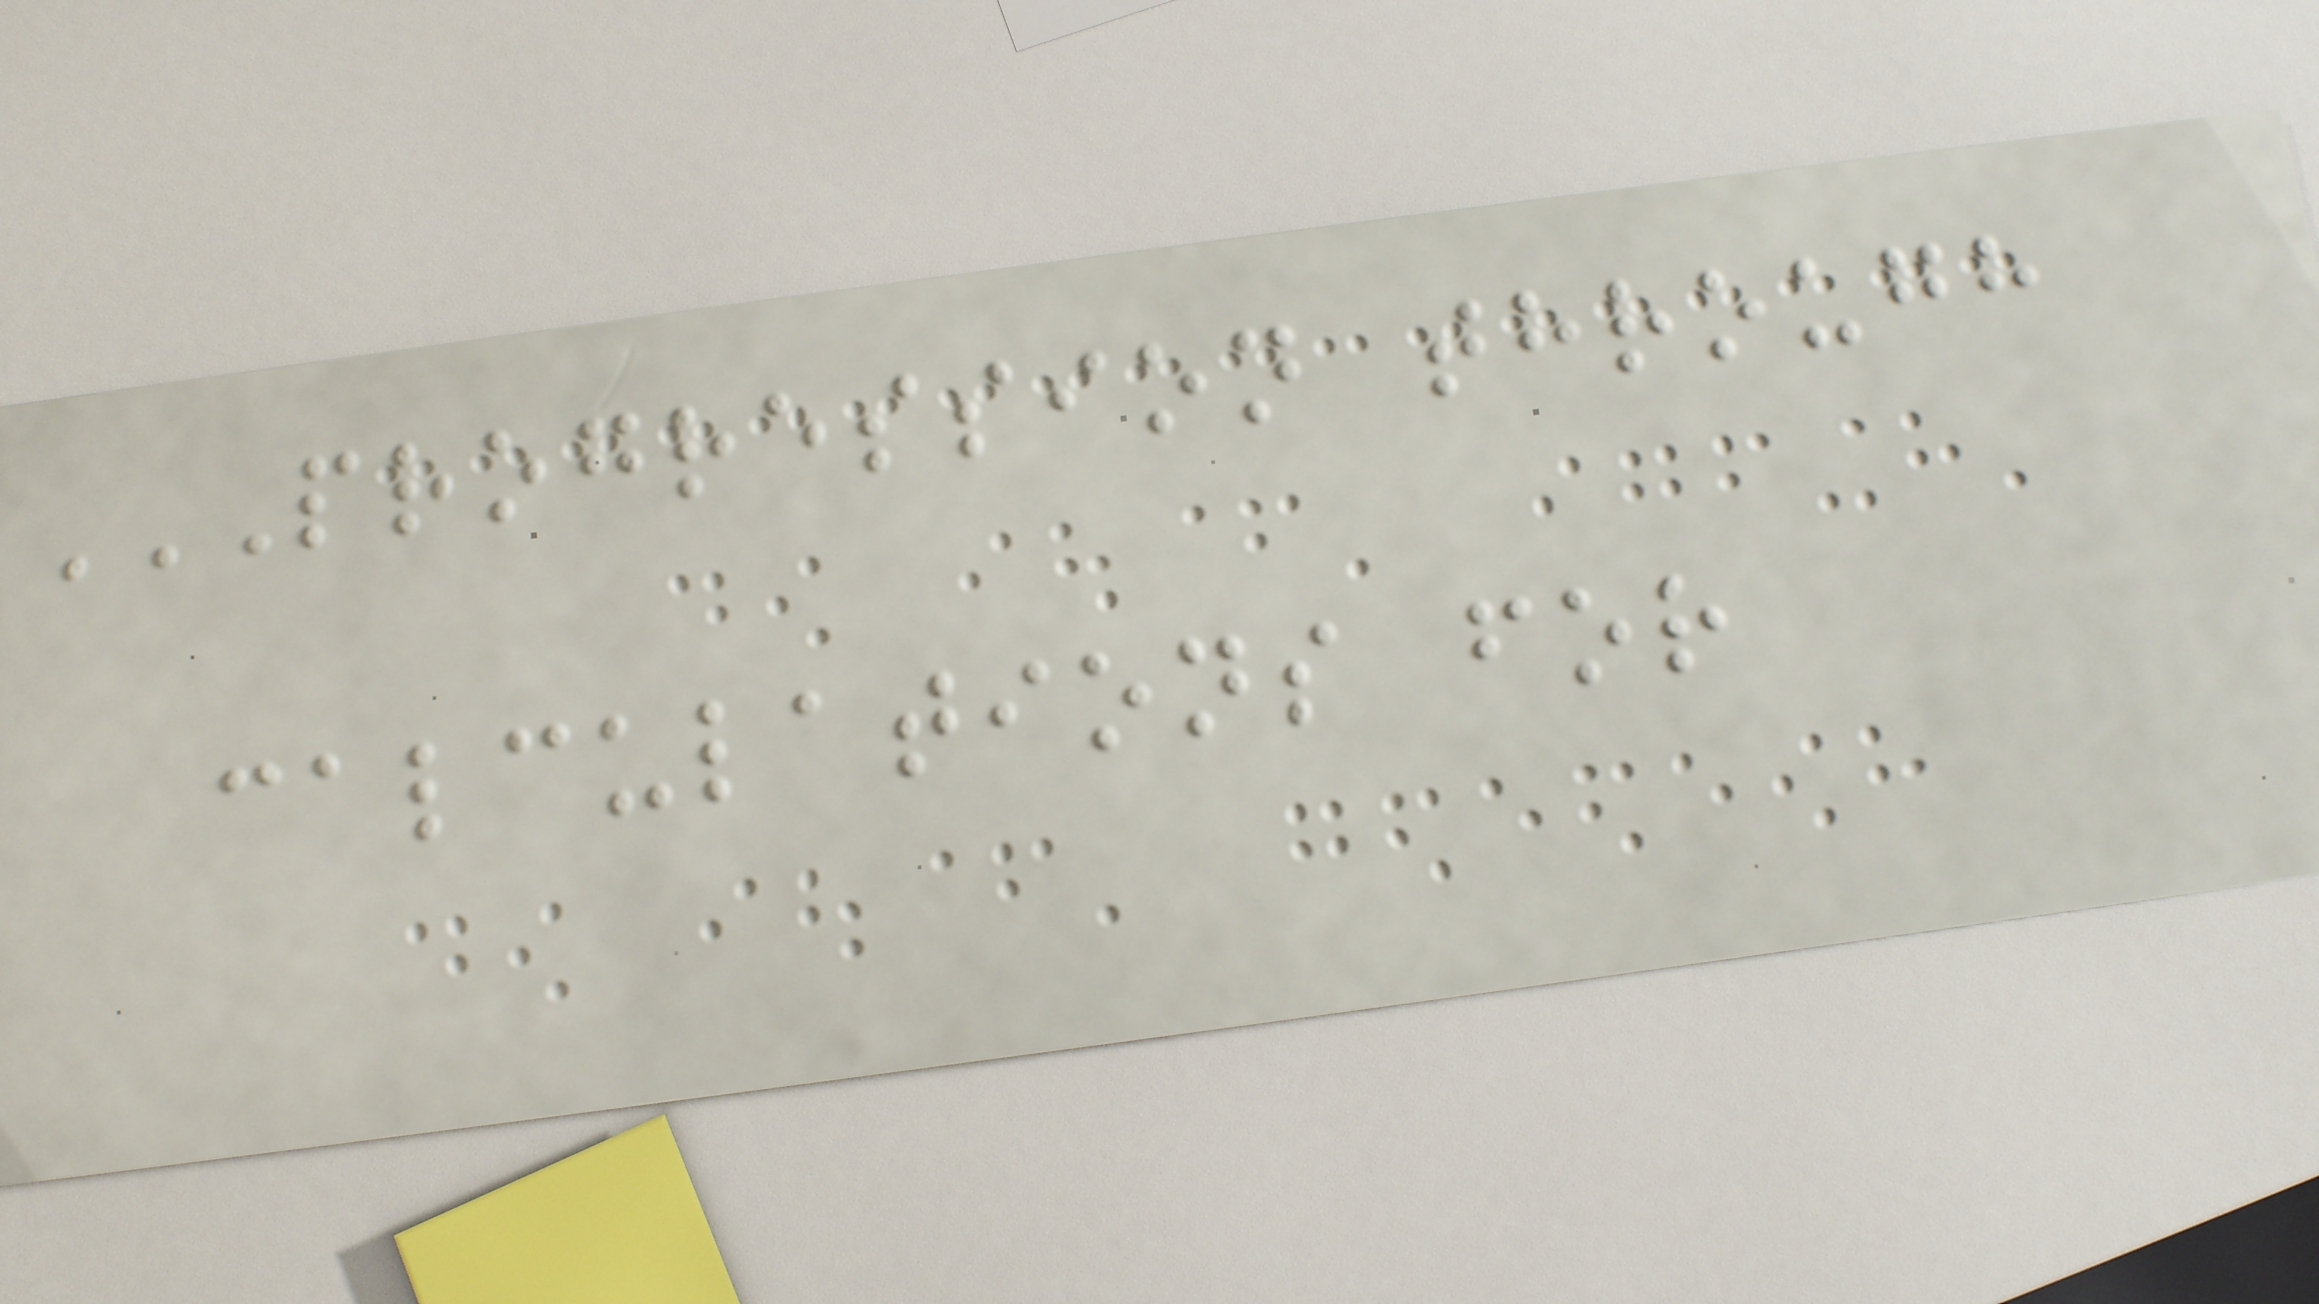PROGRESSION THROUGH
CALCULATIONS FOR
